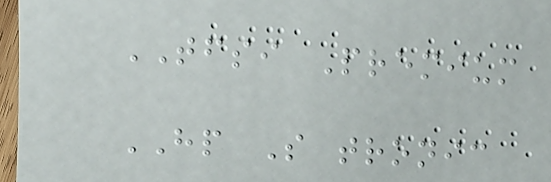TFSI Premium
HP S tronic
